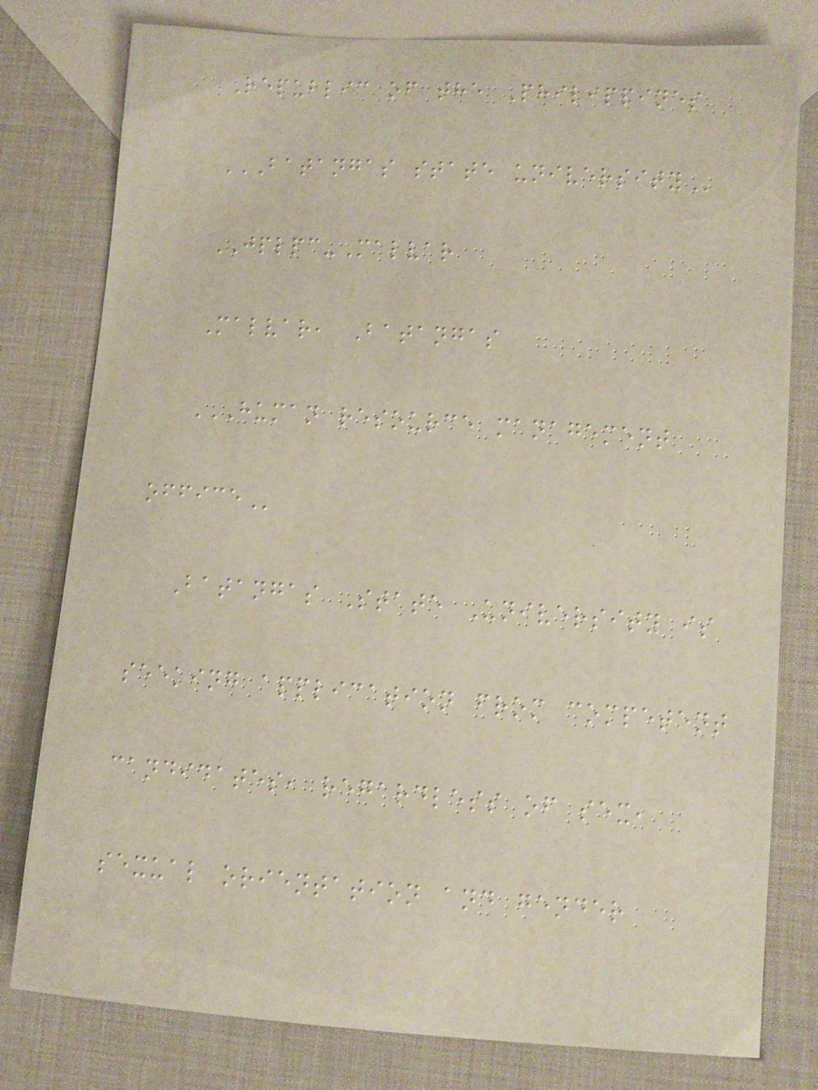Republic of the Philippines
BATANGAS STATE UNIVERSITY
JPLPC-Malvar
Malvar, Batangas
HUMAN RESOURCE MANAGEMENT
OFFICE
Batangas State University is
seeking application from competent
candidates, regardless of sex,
sexual orientation and gender
